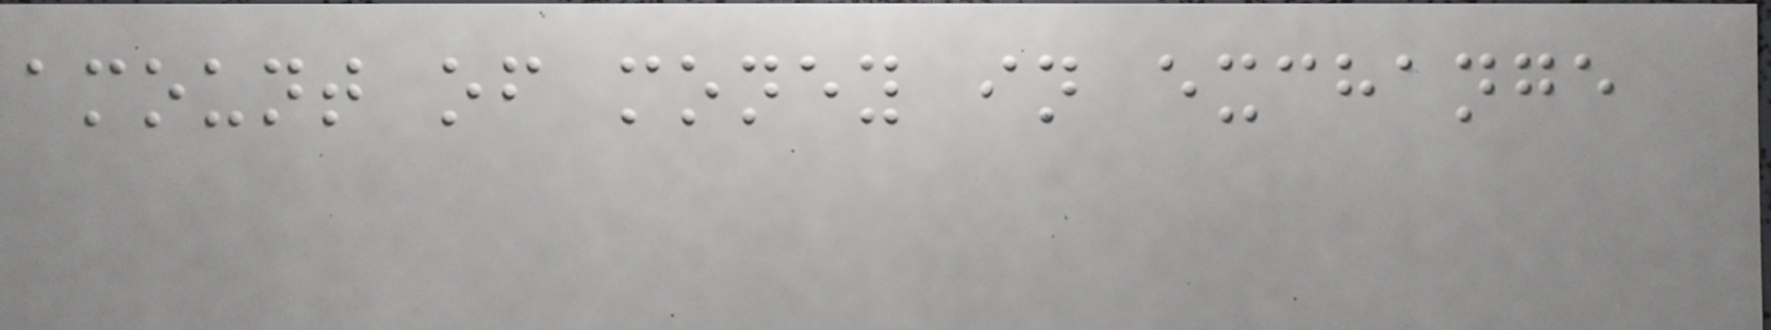amount of money in exchange
